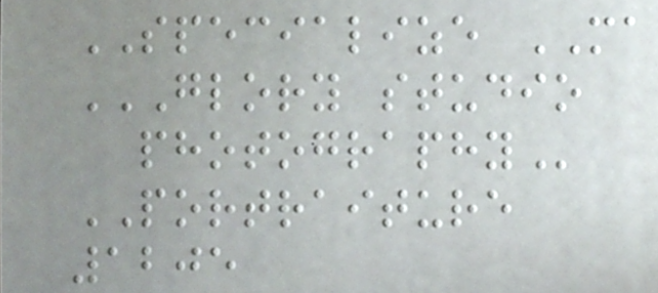SPECIALIZE MA
GLORY STUDIO
PHOTOGRAPHY
PORTRAITURE
1205
